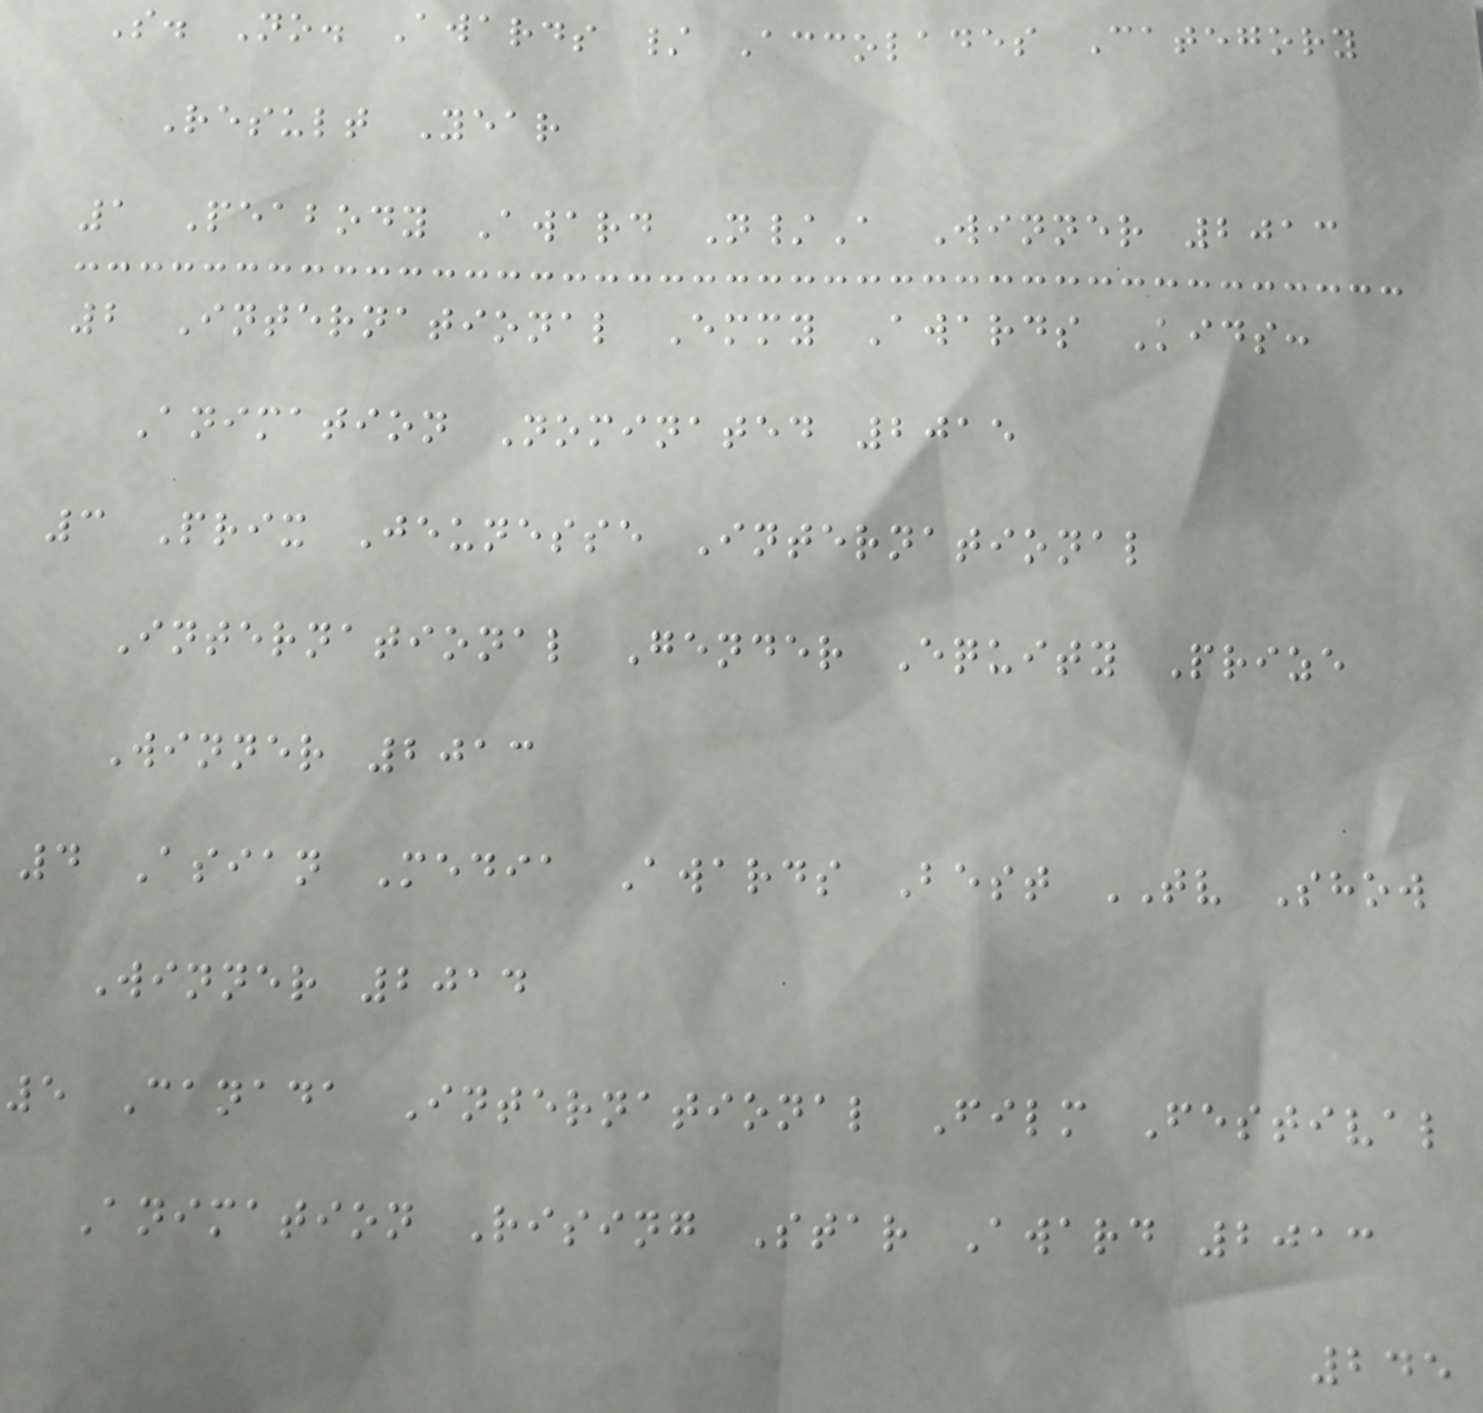S. No. Awards / Accolades Category
Result Year
1 Peabody Award N/A Winner 2013
2 International Emmy Awards Kids:
Animation Nominated 2015
3 Prix Jeunesse International
International Gender Equity Prize
Winner 2013
4 Asian Media Awards Best TV Show
Winner 2014
5 Canada International Film Festival
Animation Rising Star Award 2013
245
